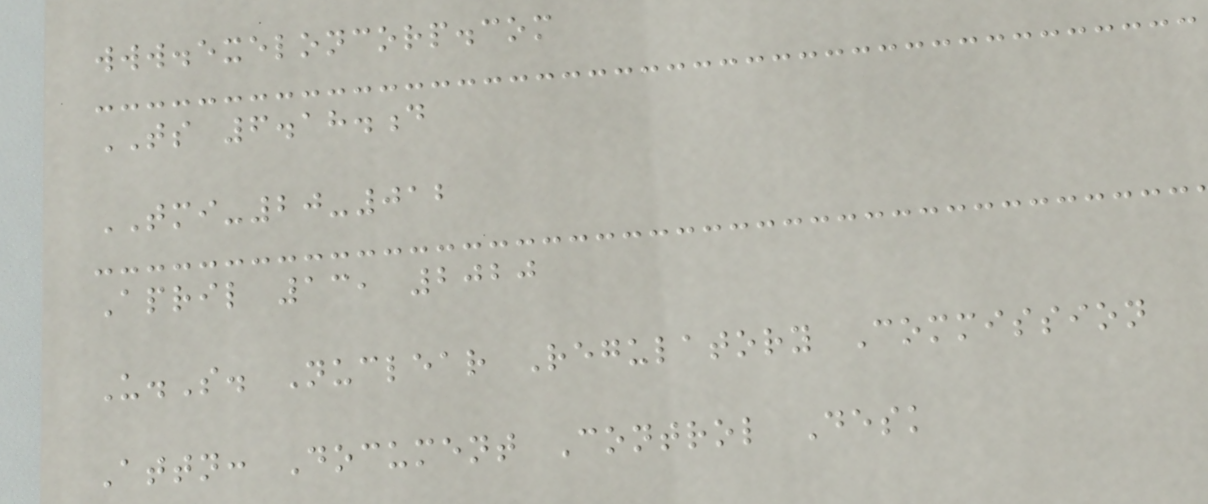www.exeloncorp.com
TS 6.18.d
TMI-20-012
April 13, 2020
U.S. Nuclear Regulatory Commission
Attn: Document Control Desk
